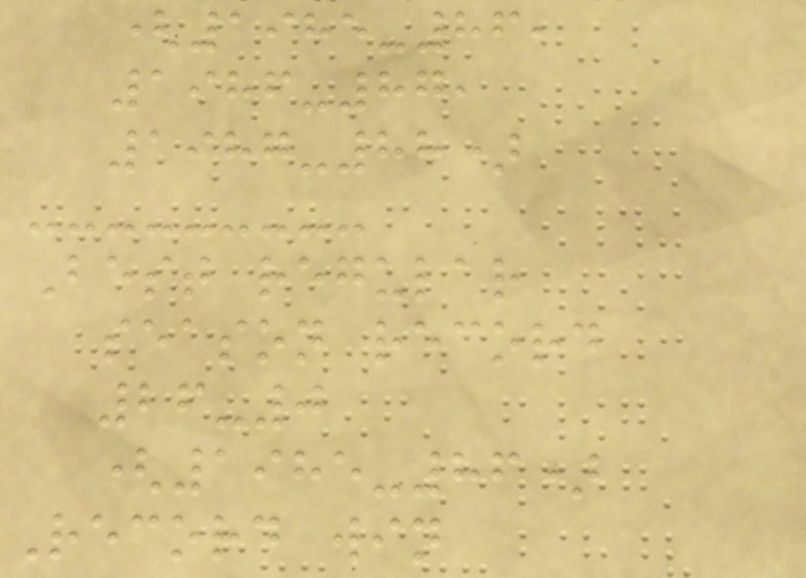(1985-86,
1986-87,
1987-88)
Best regular
season record
26-0
(1985-86)
Record win
